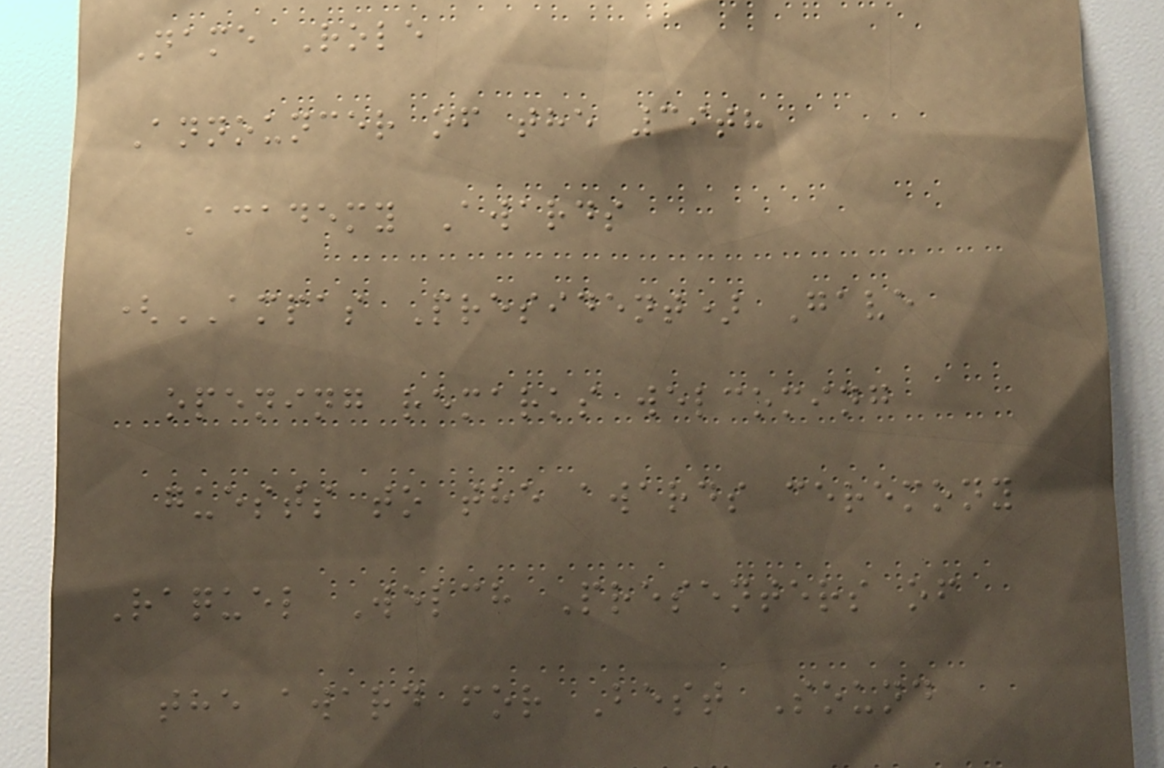Name Role
Announcer of the 39th
Academy Awards
(AMPAS President) Gave
opening remarks welcoming
guests to the awards ceremony
Raquel Welch Presenters of
the award for Best Sound
